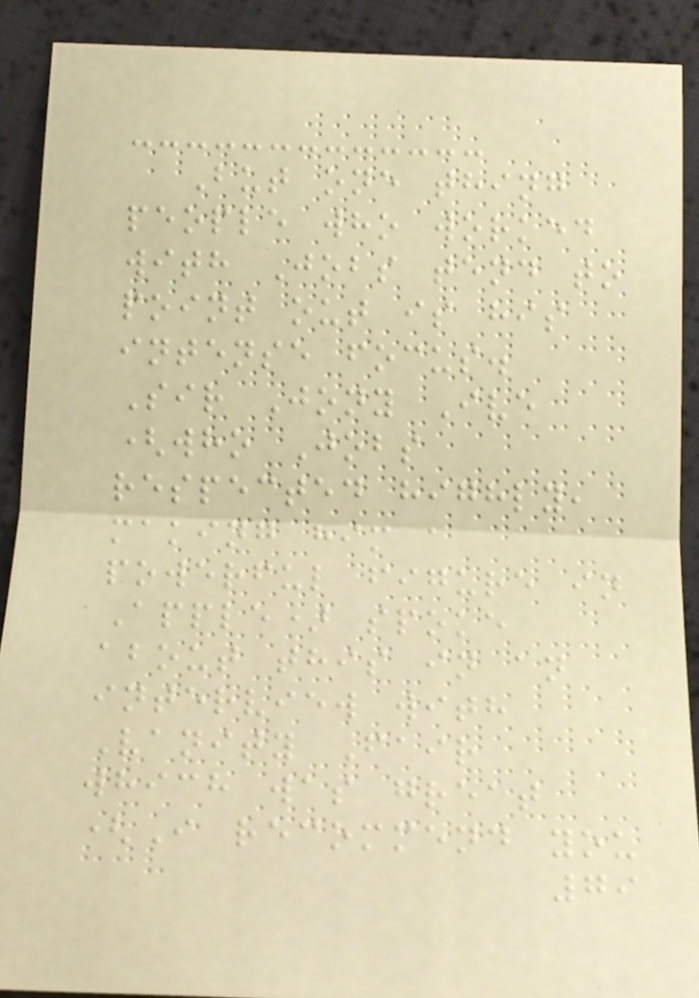But one thing
people who worked
with Jobs tend to
point out is his
intense focus.
Sir Jony Ive
(who Jobs
respected highly,
making him a
powerful figure in
Apple) spoke
about this in an
interview with
Vanity Fair
which was great
(I recommend you
79
